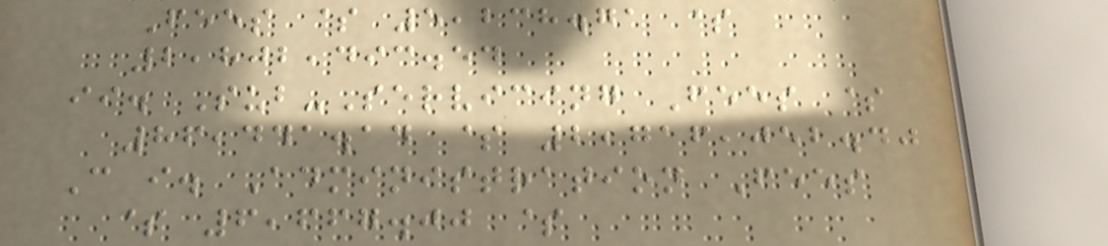Fees $ 5,238.71 $
2,802,493.54
ii. Sub-Servicing Fees $
86,441.14 $ 2,716,052.40
C i. Administration Fees
$ 6,667.00 $
